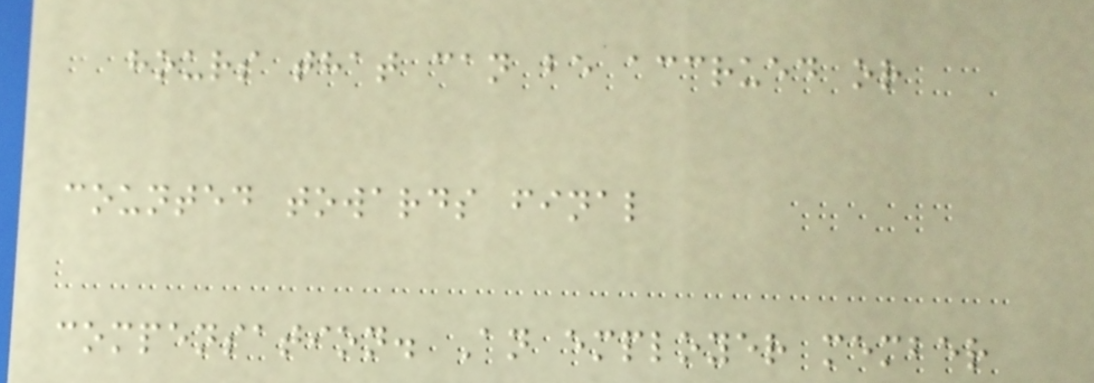hours that can be accrued or
counted towards final
compensation. An employer member
